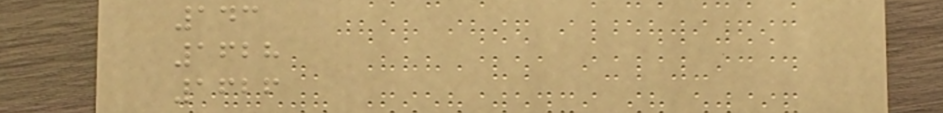143
1628
1626
